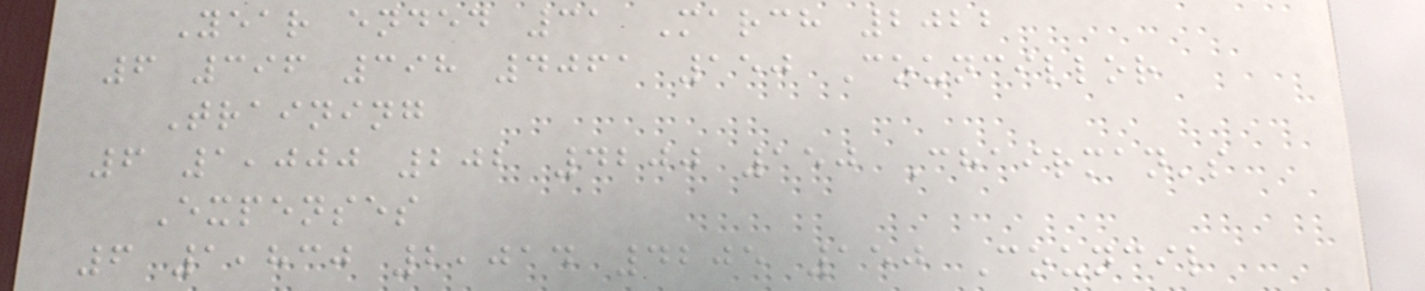Year ended 31 March 2022
6 396 398 4061 150 Councillor
Training
6 1,000 202 4200 150 Chairman's
Expenses
6 1,830 2,014 4205 150 Council
